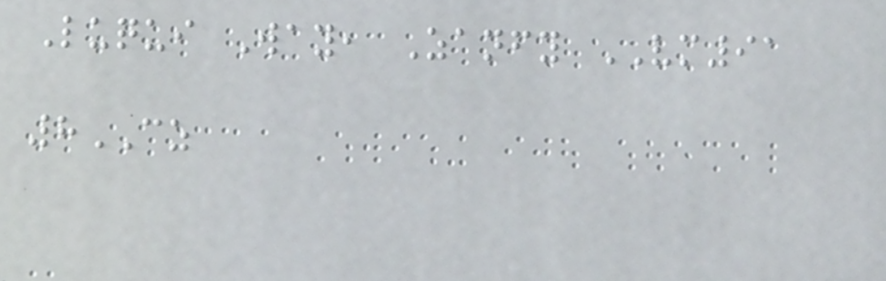Luqui Way, Zanfy VM91
8CZ
